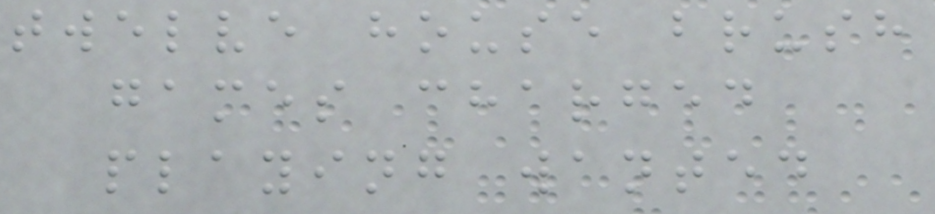twelve house brush
games charged
playing wanted
